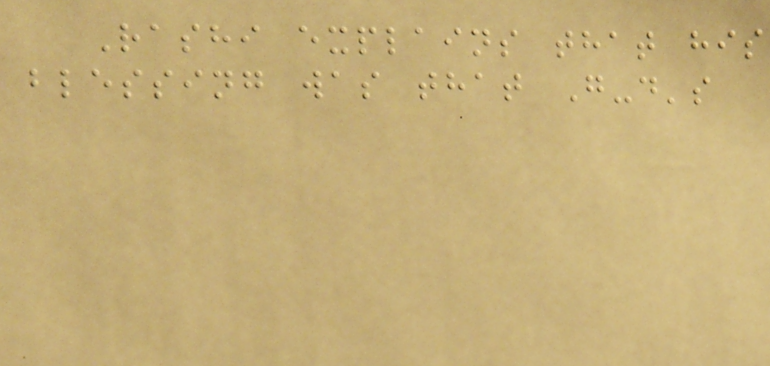Rashi explains that his
blessing was that G-d's
